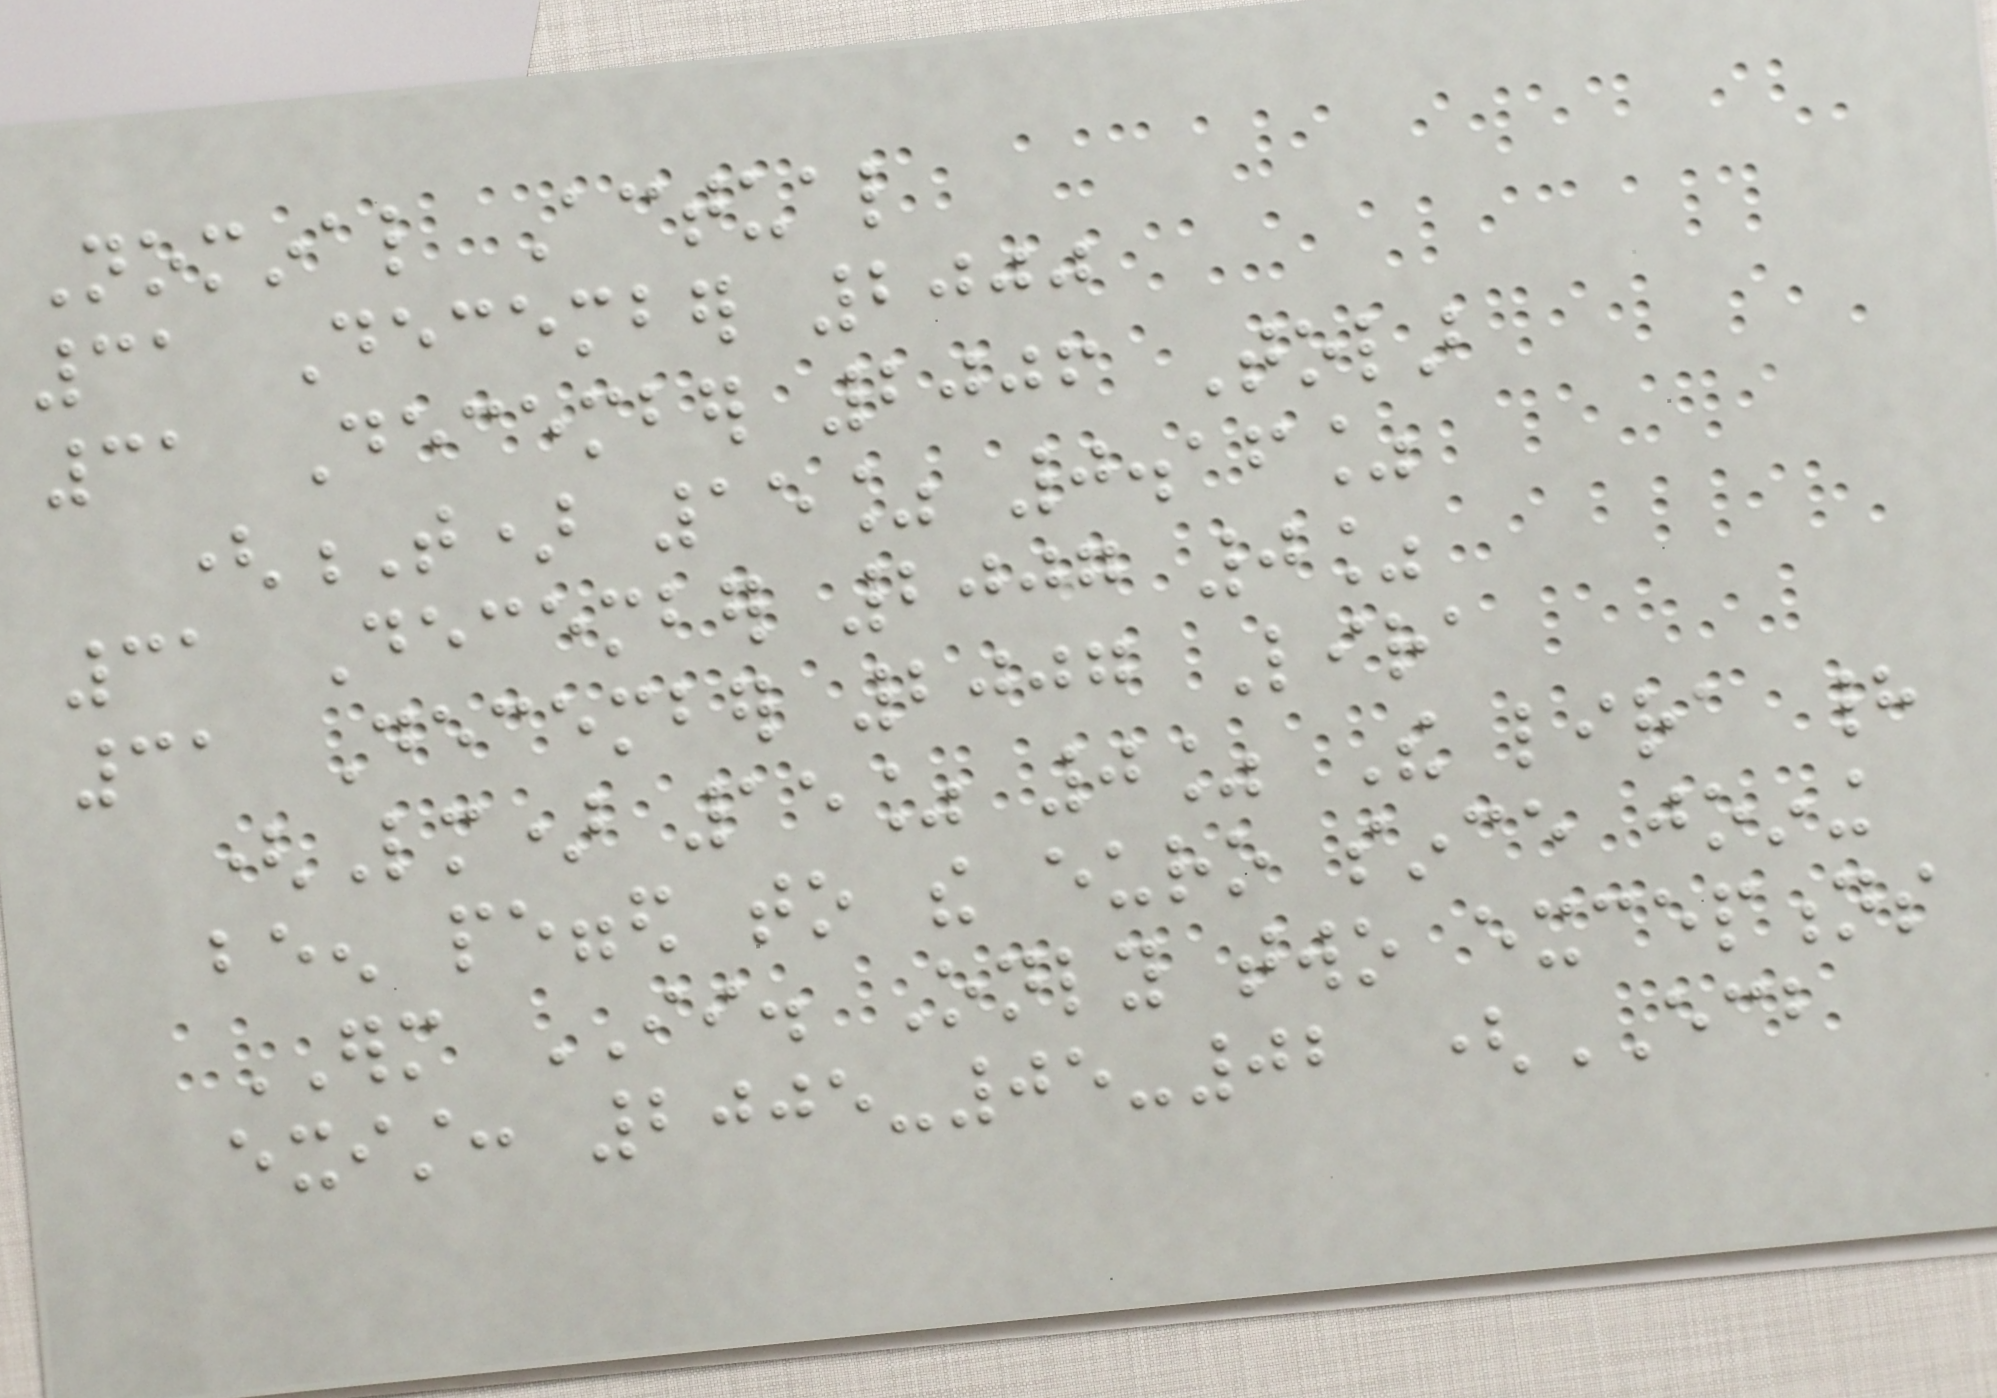Nominal Actual
31 December 2000
31 December 2006 Tolar
(T) 15% 0.16%
31 December 2007 0%
31 December 2007 Lira
(Lm) 15% 0% The lira had
been pegged to the euro since joining
ERM II. Only two exceptions
exist: 2005-05-02 (ECB
